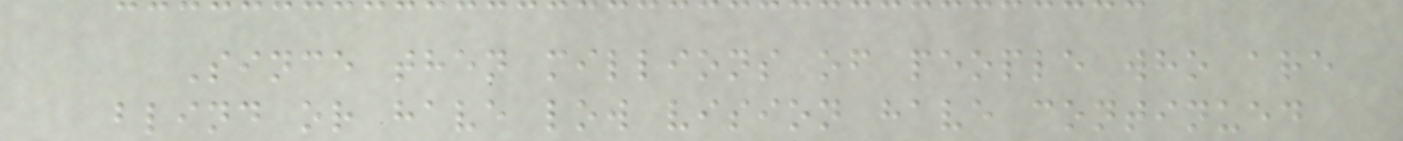Since then millions of people who are
blind or have low vision have continued
